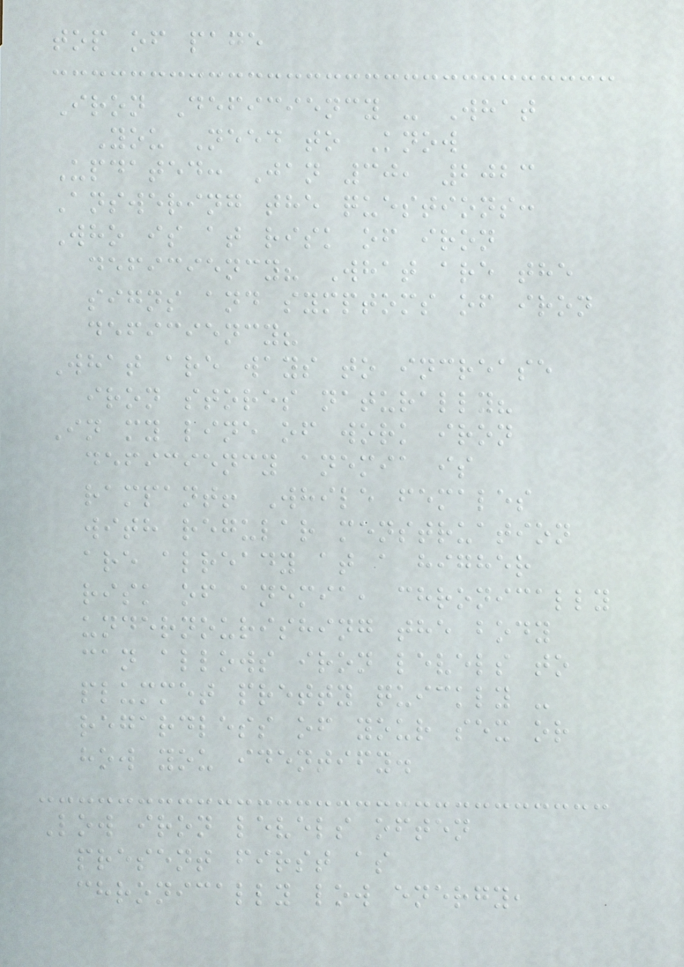top of page
Iron Deficiency - What
You Need to Know
Updated: Jan 30, 2023
Answering the questions:
Who is at risk of iron
deficiency? What are the
signs and symptoms of iron
deficiency?
What are ways to increase
iron stores naturally?
In my line of work iron
deficiency anemia is
rampant! While females
with regular menstruation
are already at a higher
risk of anemia, chronically
undernourishing the body
can allows iron levels to
plummet pretty quickly -
regardless of your sex or
how you identify.
Low iron levels often
present first as
chronically low energy,
